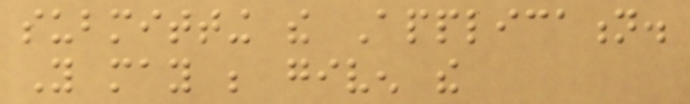submitting the Application.
You may be given the
